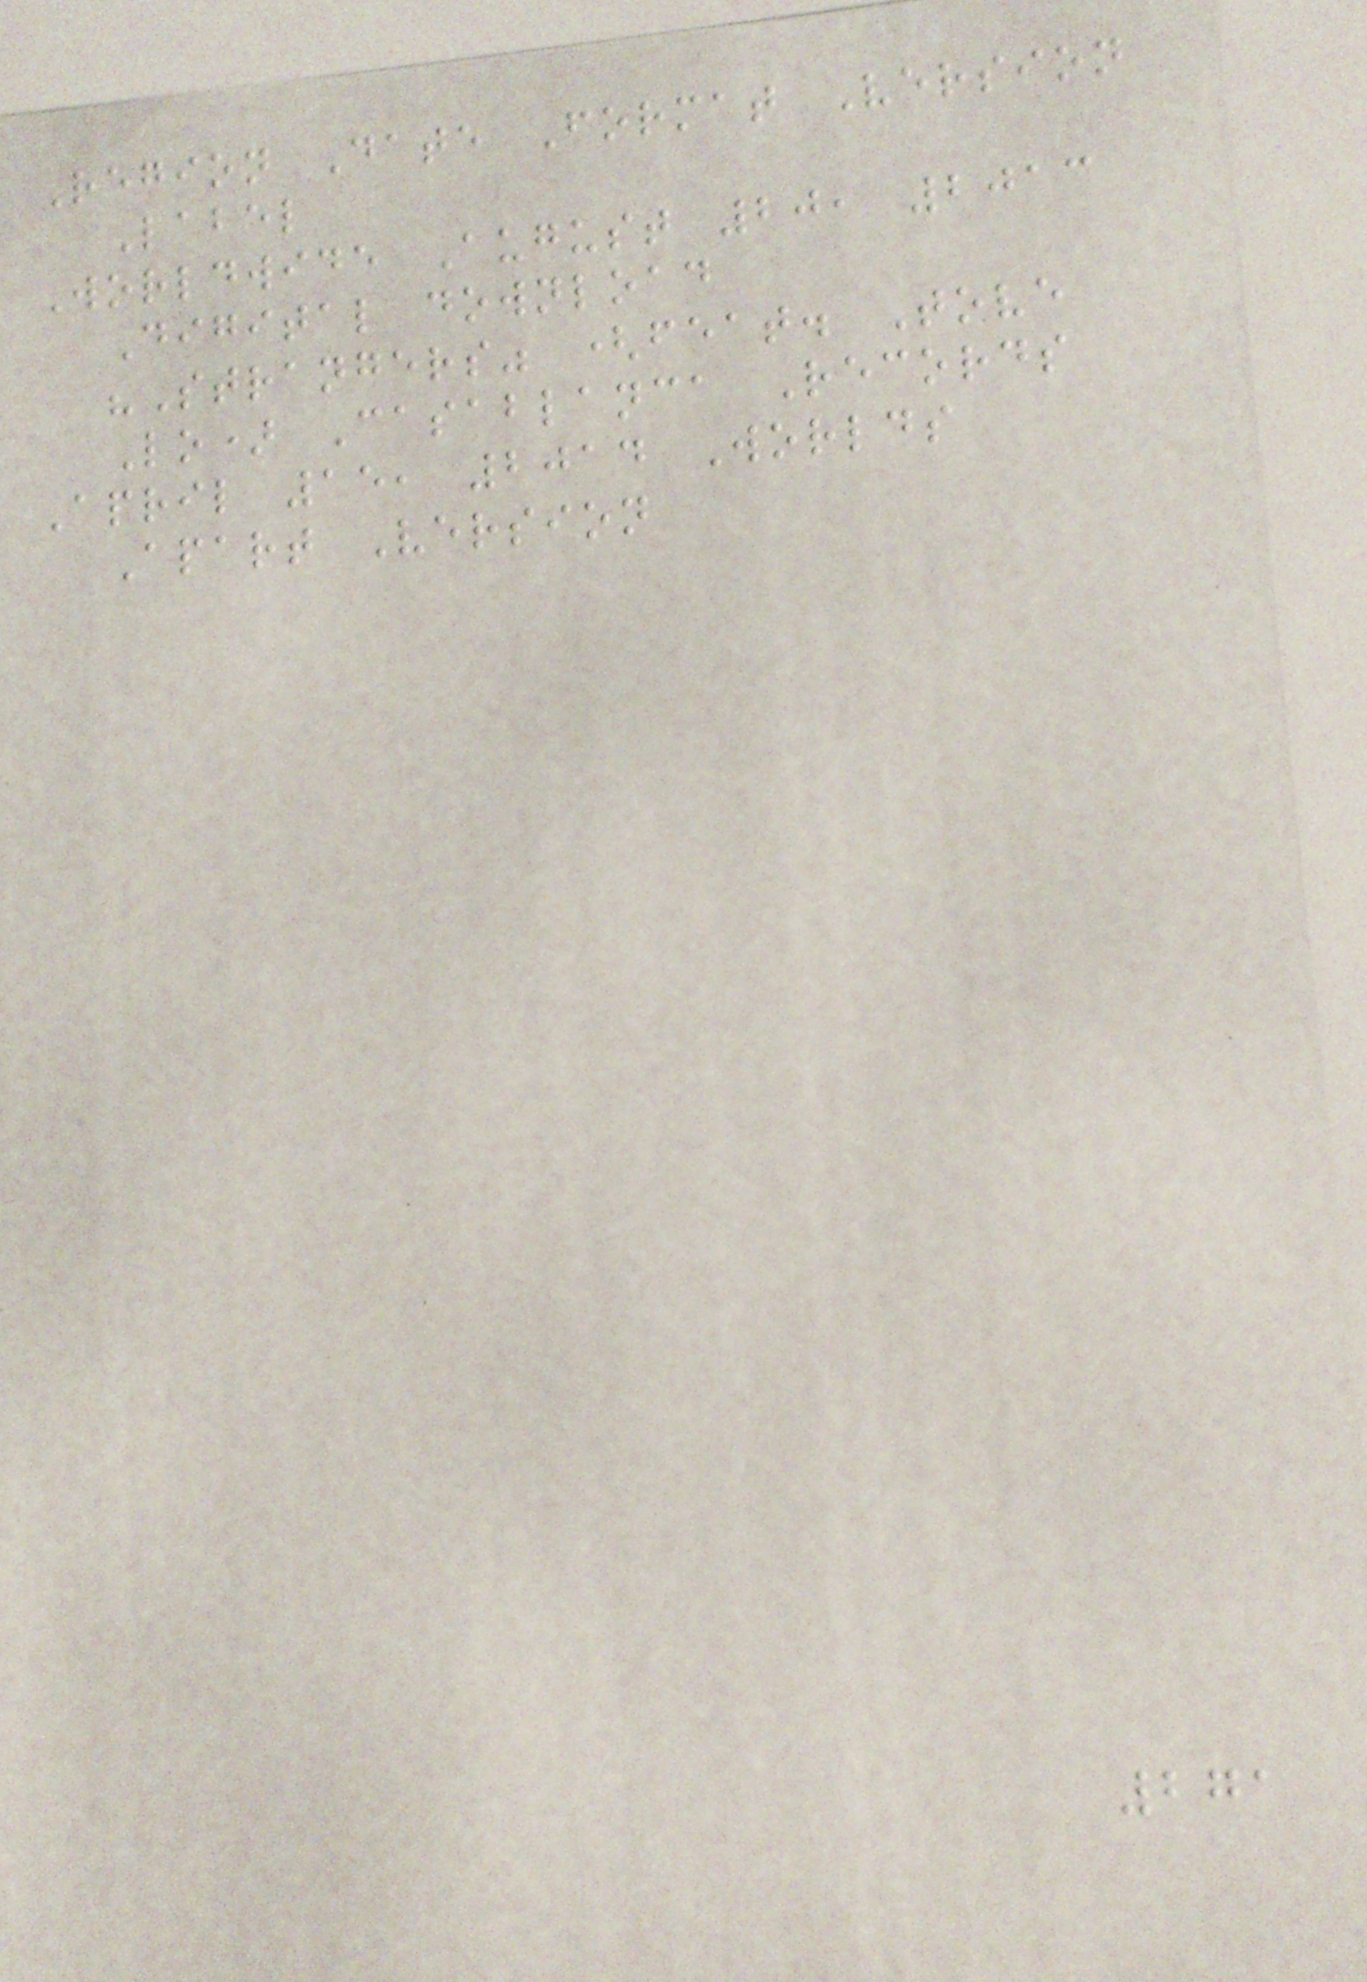Region Date Format Version
Label
Worldwide August 20, 2013
Digital download
"Strangers" (feat. Tove
Lo) Casablanca Records
April 15, 2014 Worlds
Apart Version
271
